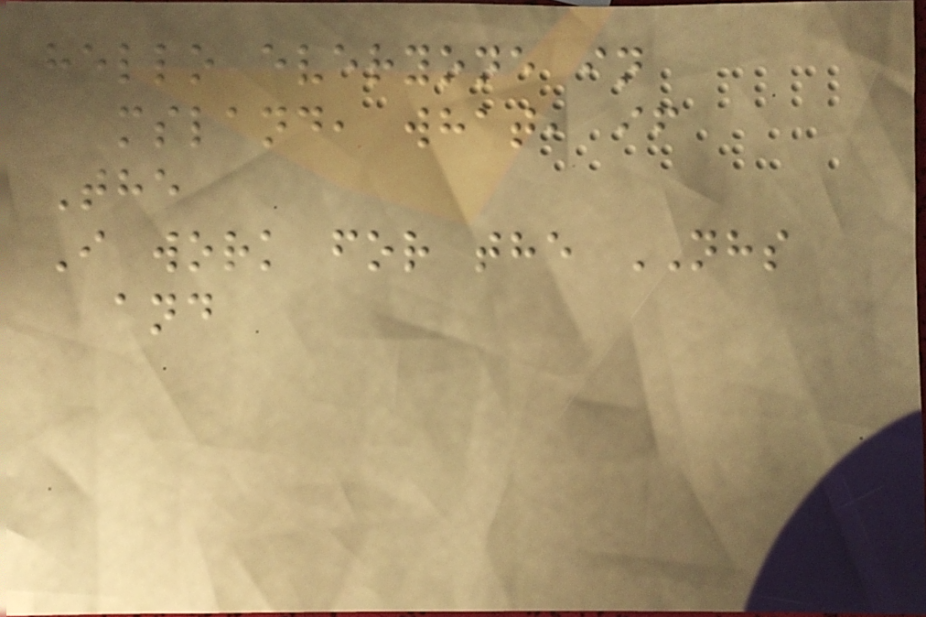hello everyone in
msland, what, if
The
I work for the NHS
and
